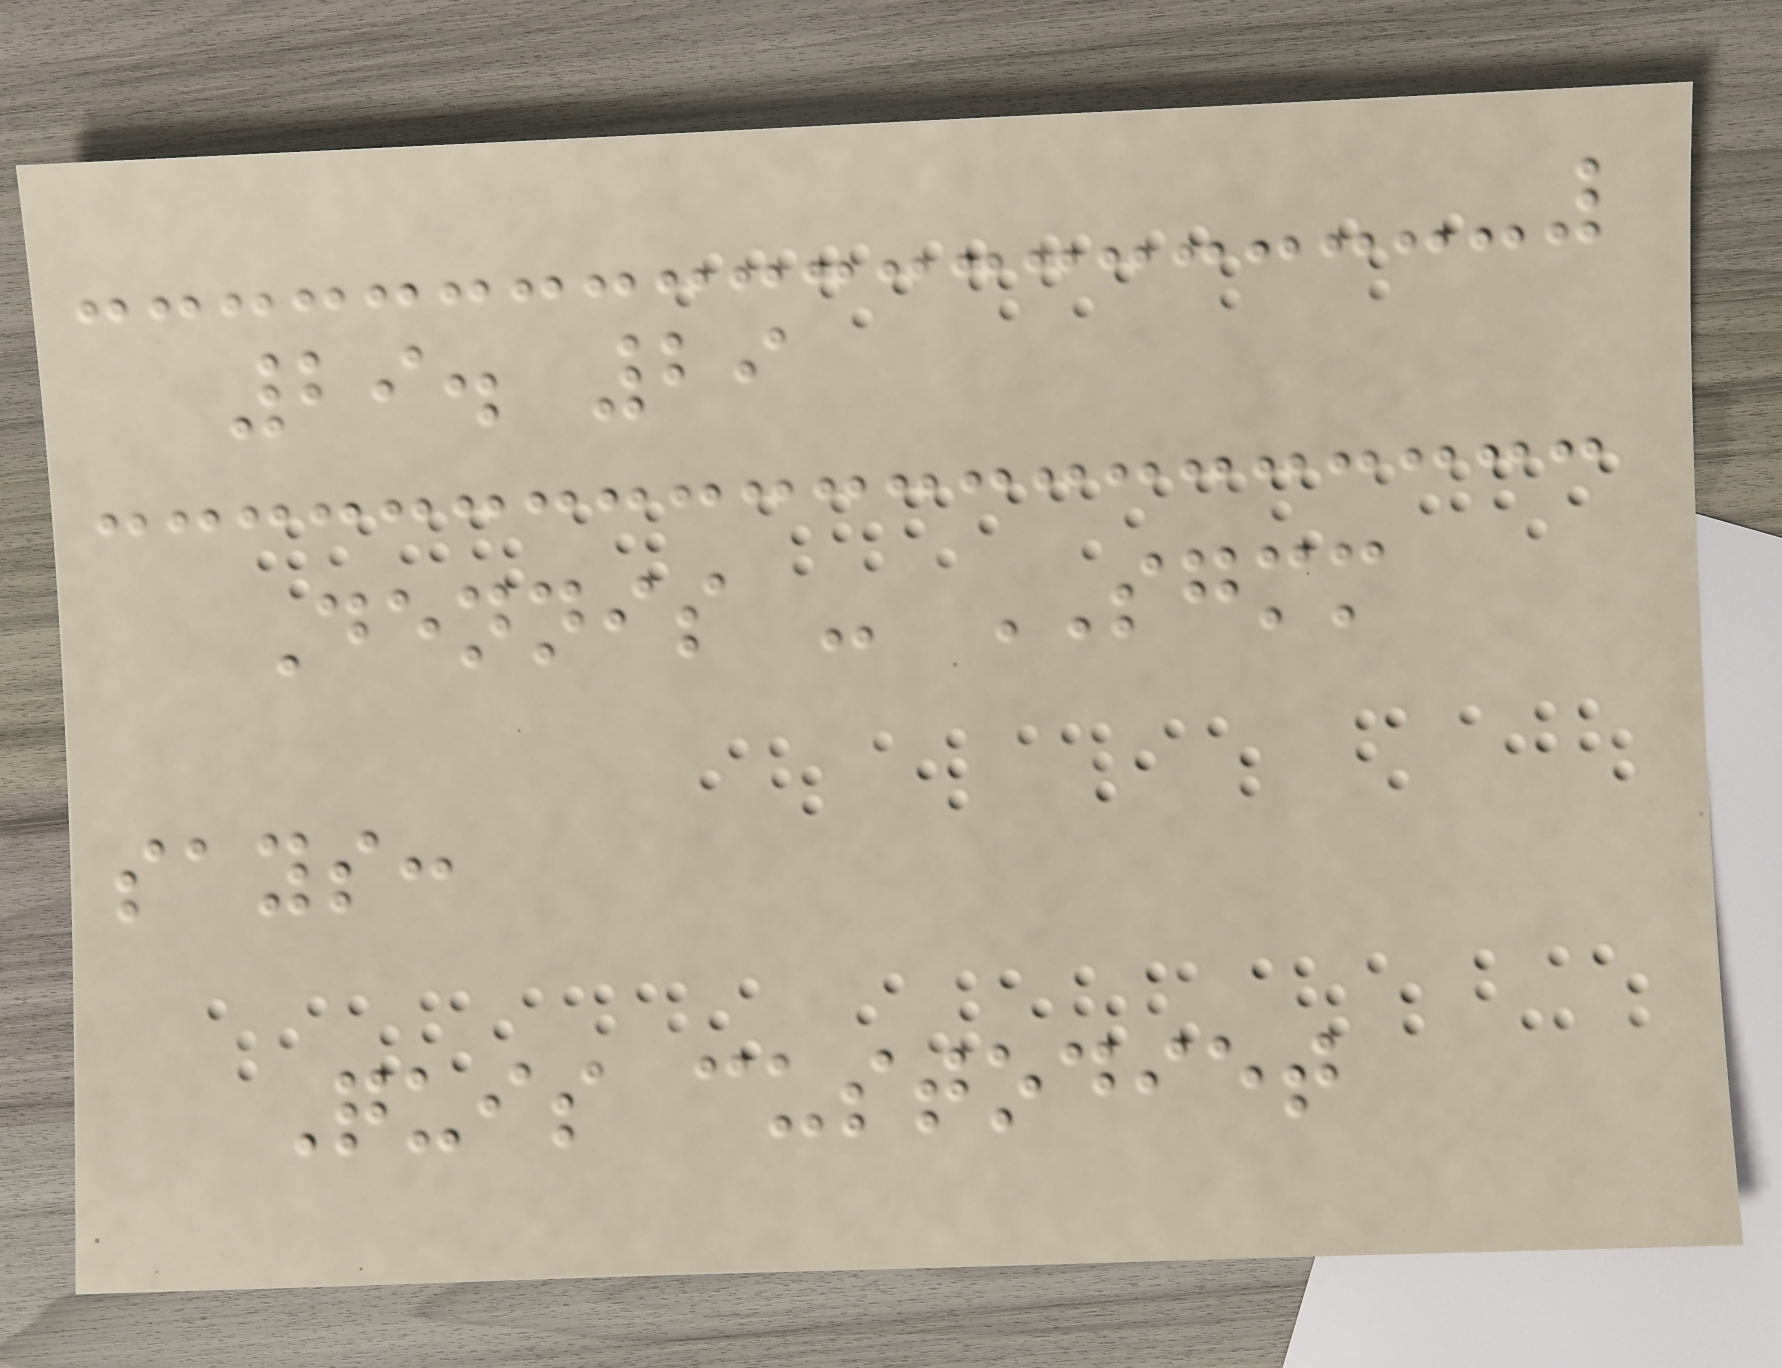29. 29
Dennis - SGMM
says:
Quis custodiet
